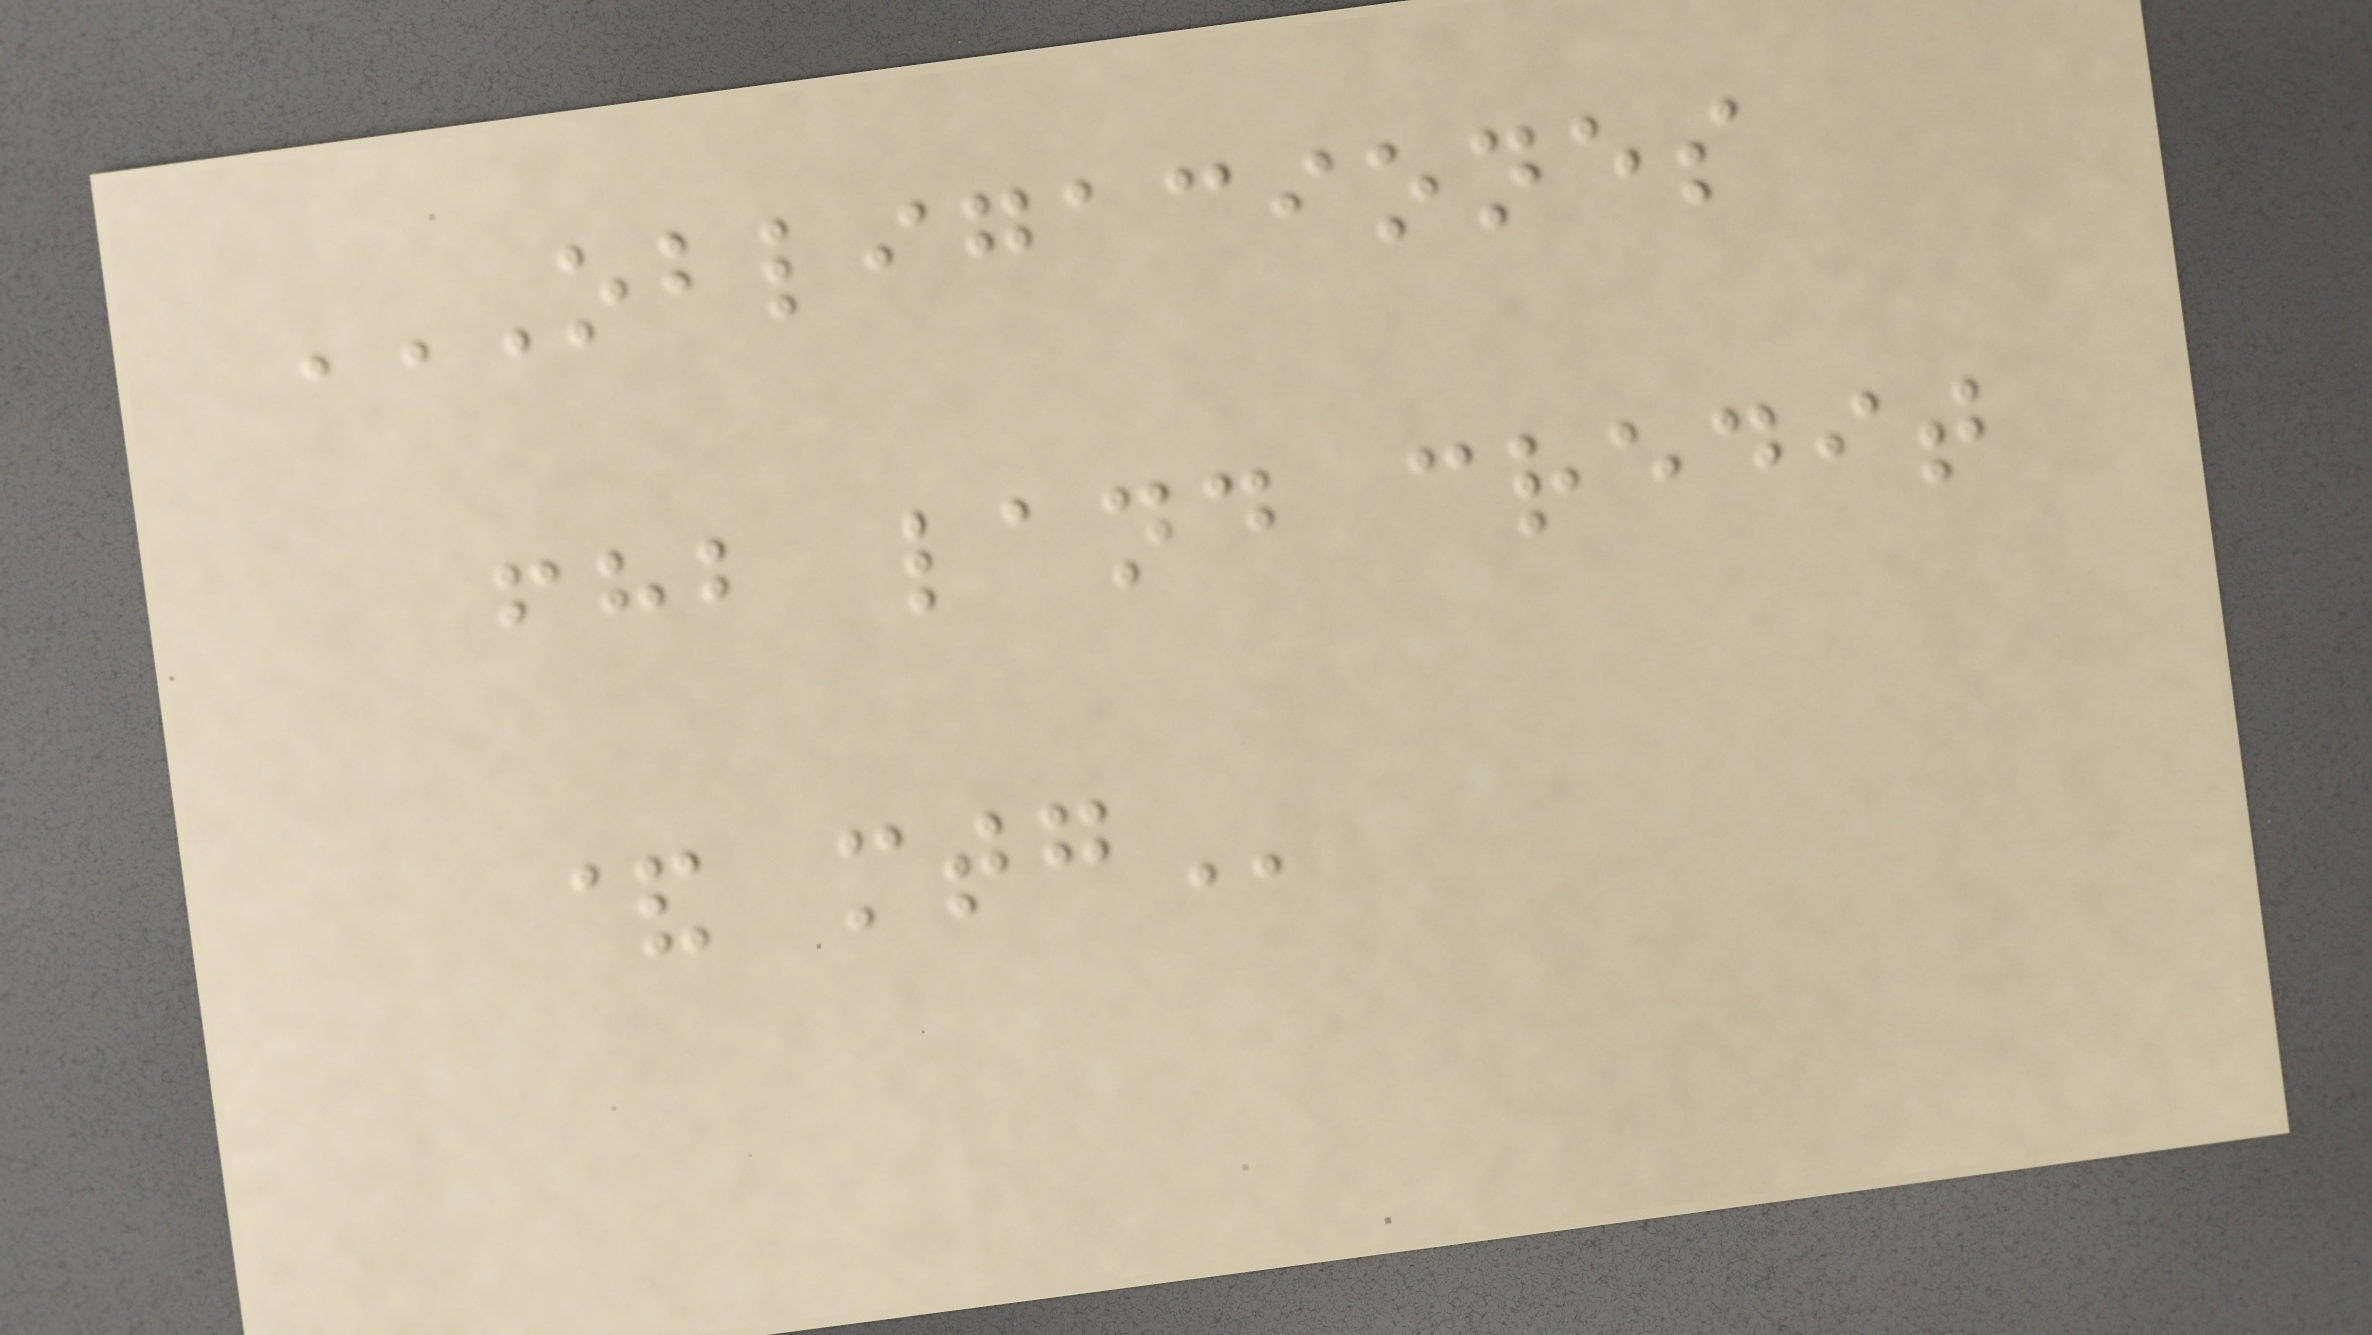OBLIGACIONES
FHB LAND CREDIT
& MTG
